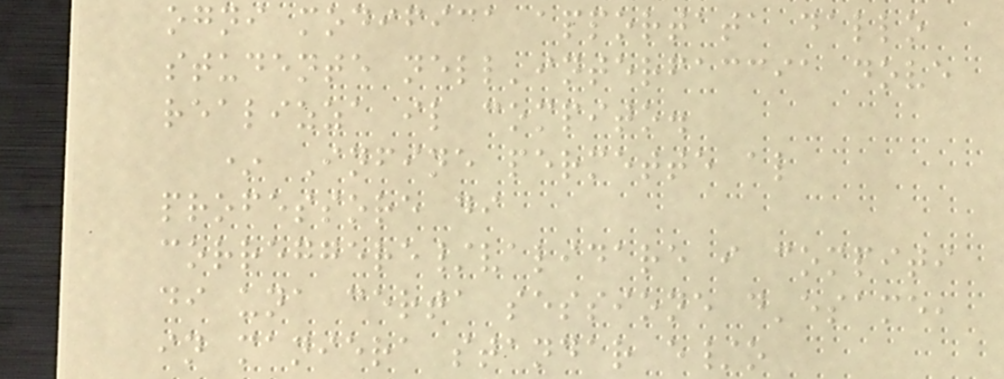ogni modifica apportata dallo
studente nell'interfaccia dove
realizza il compito.
* Infine permette al
professore di
correggere/validare i compiti
di una certa sessione d'esame,
in maniera standar e/o
